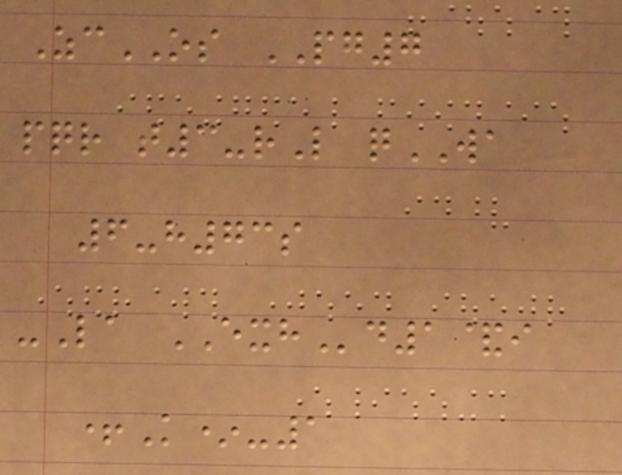ZcOS PG7
pqr t3-rL qWA
6-h73s
-La EXHd1&i
+K*-1
